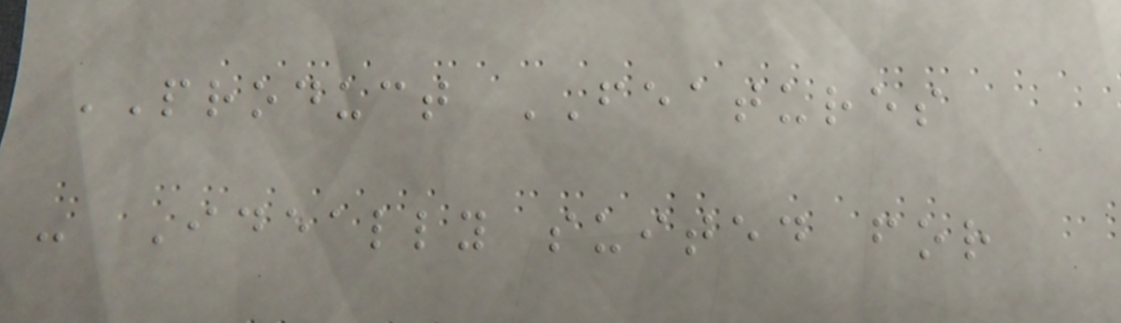PRODUCT FEATURES
- Ideally suited for
